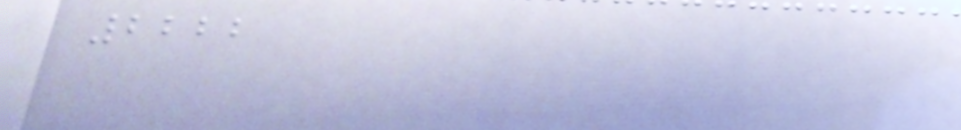2222
